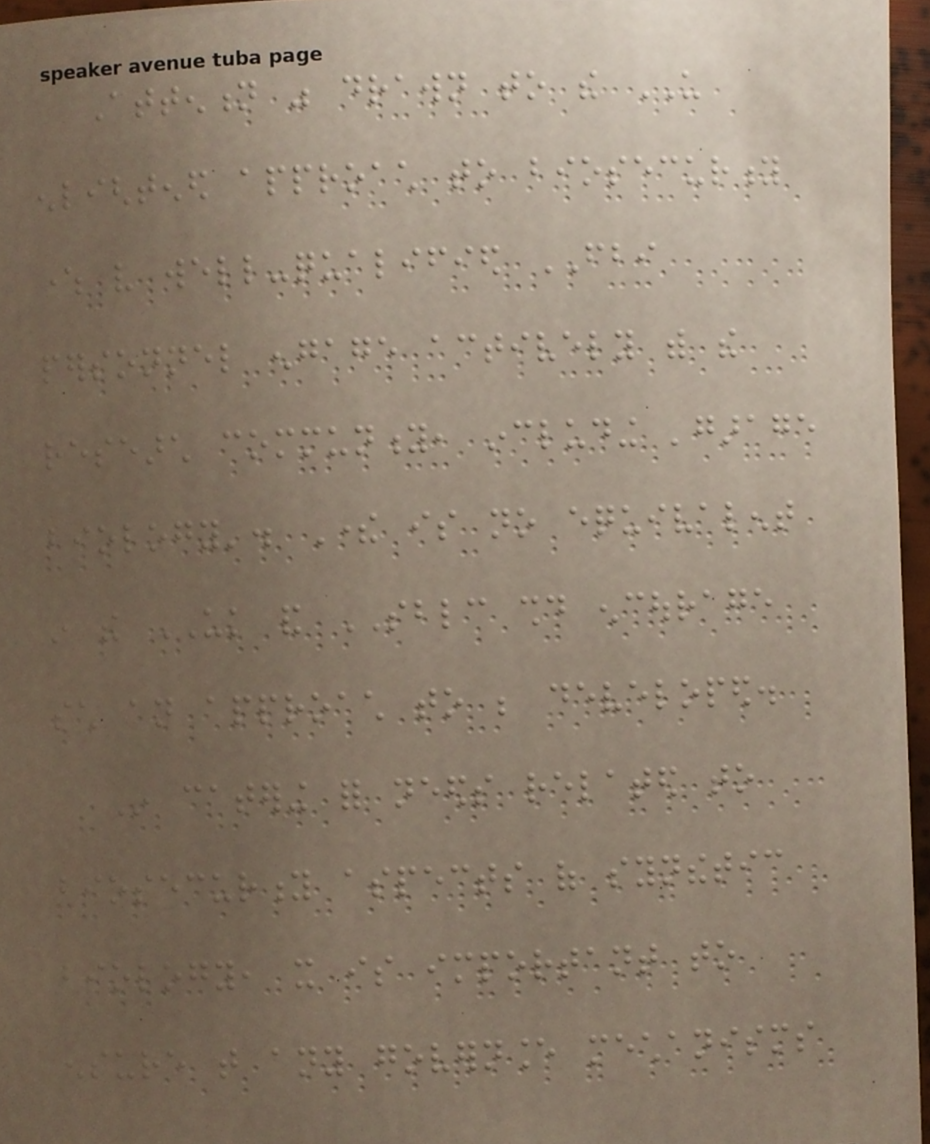Attention was drawn to the US
enlightened approach to biosecurity
where very well-qualified FBI
personnel engage actively with the
research community, including 'garage
biology'. There is no equivalent
in the UK and SBLC should encourage
such an approach to be developed.
In catering for needs related to
biosecurity aspects of synthetic
biology, it is important to
ensure that any governance mechanisms
